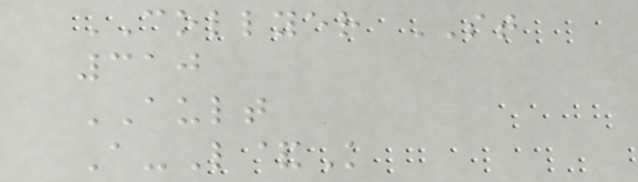COLLYER ST
310
AULT
A-L&K
